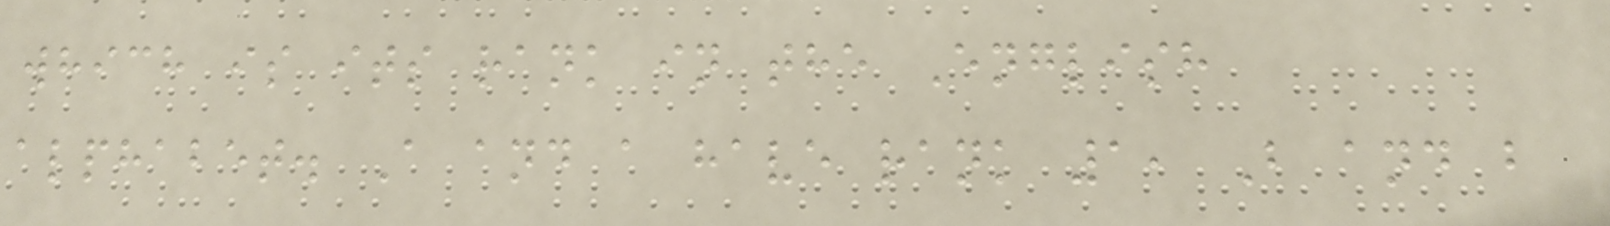which is its rank in the English
alphabet. A and a have rank 1, B and b
